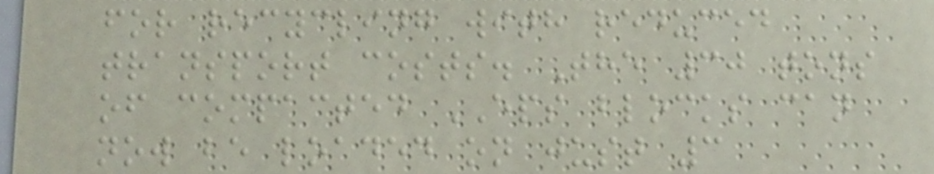for recycling with reduced
transport costs. The 30 tons
of compacted EPS blocks can
now be loaded on just 3
